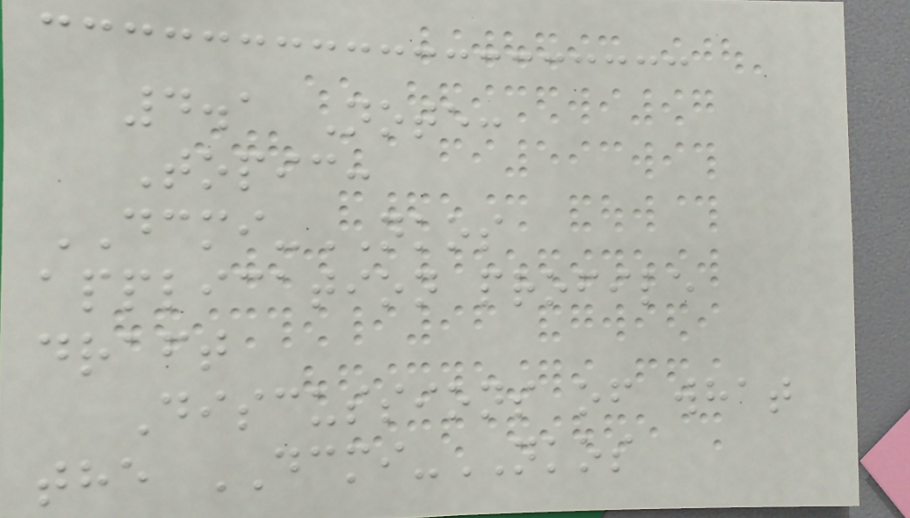4.1 Note:
Topic:
DCMI-NKOS
application profile
draft
Discussions of what
the DCMI-NKOS
